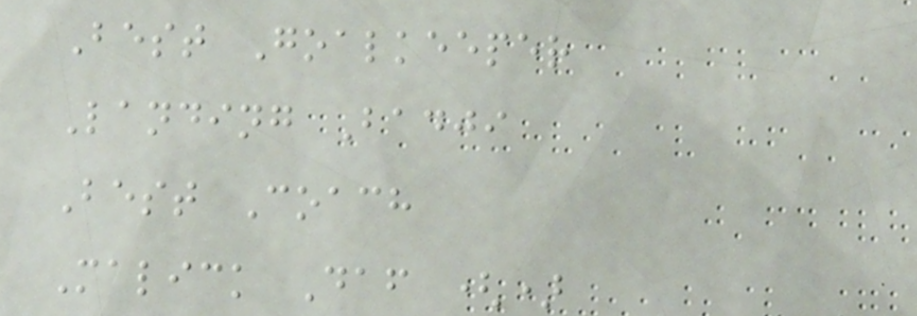Best Goalkeeper
Landing Badji
Best Coach
Malick Daf ()
